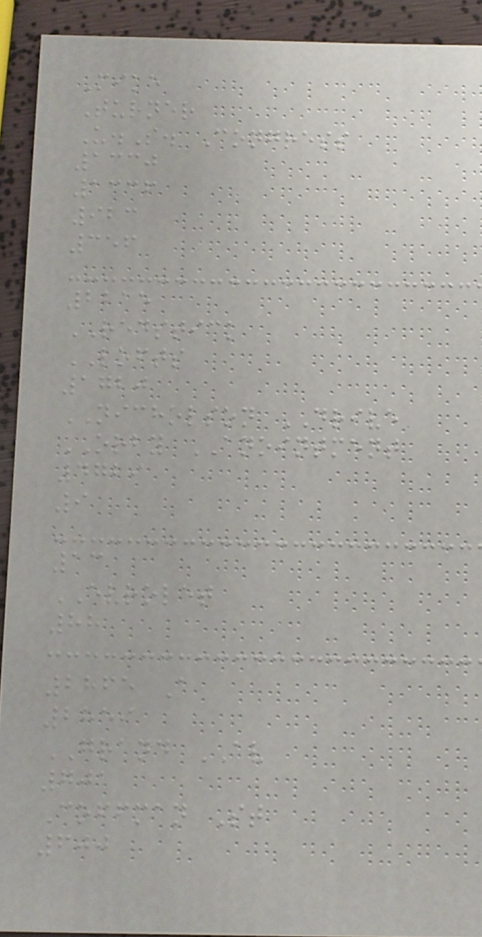Mike
Turner
U.S. Congress
1330
1336
923
356
2215
REDSTICK
LOFTS
1720
NICHOLSON DRIVE
ORBY ANOINTMENT
4729
9
13
EVROLET
88
2865 A
2859
GRAND AV
701
Coffman St
600
